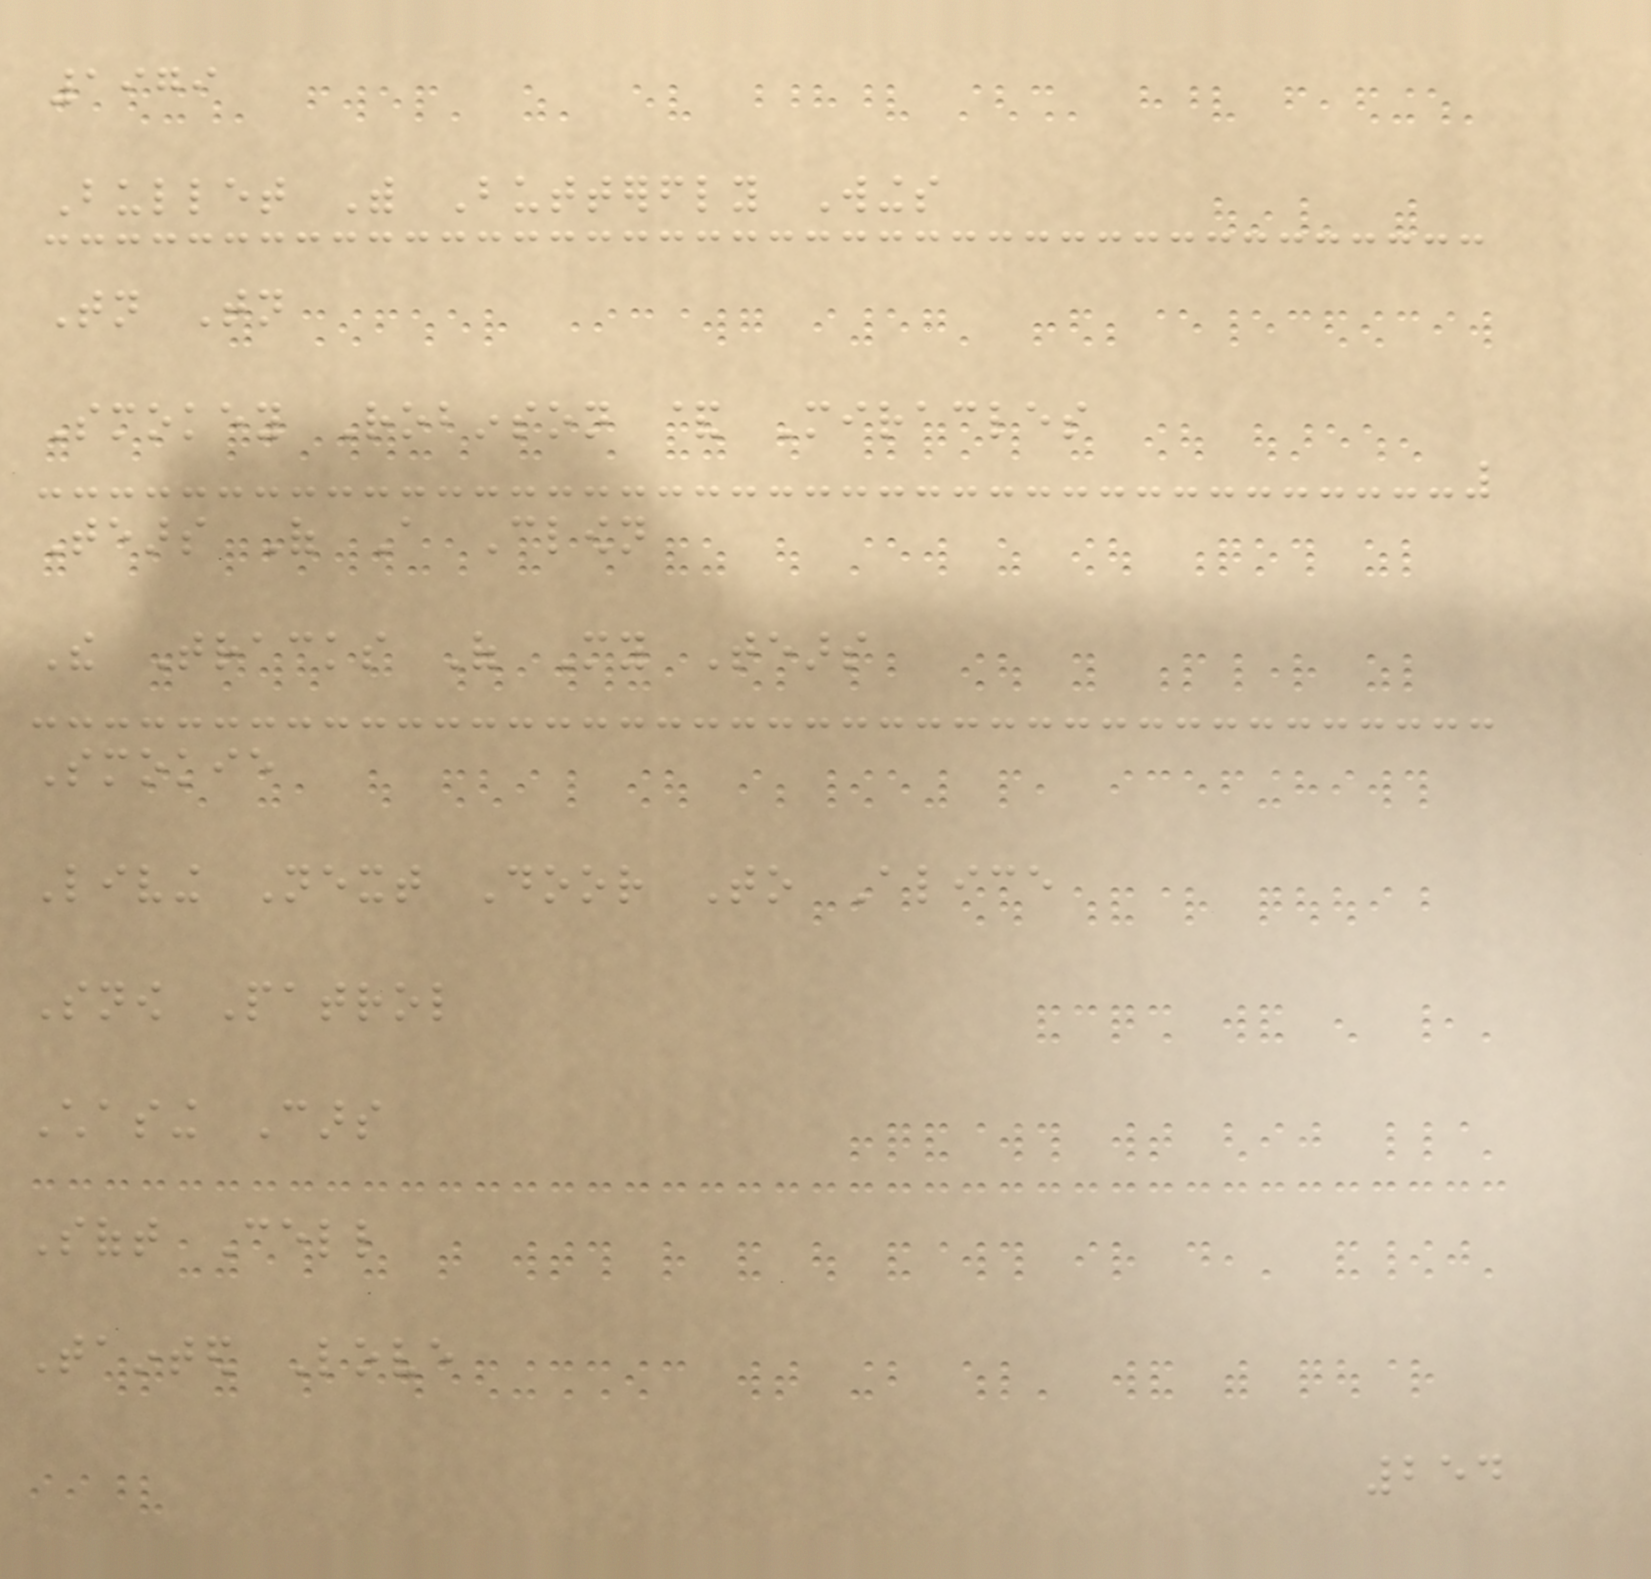1979
Bullet With Butterfly Wings
Tonight Tonight
Smokey Robinson & Miracles
Tears Of A Clown
The Tracks Of My Tears
Smokie
Living Next Door To Alice
Snow Patrol
Chasing Cars
Soft Cell
Tainted Love
254
